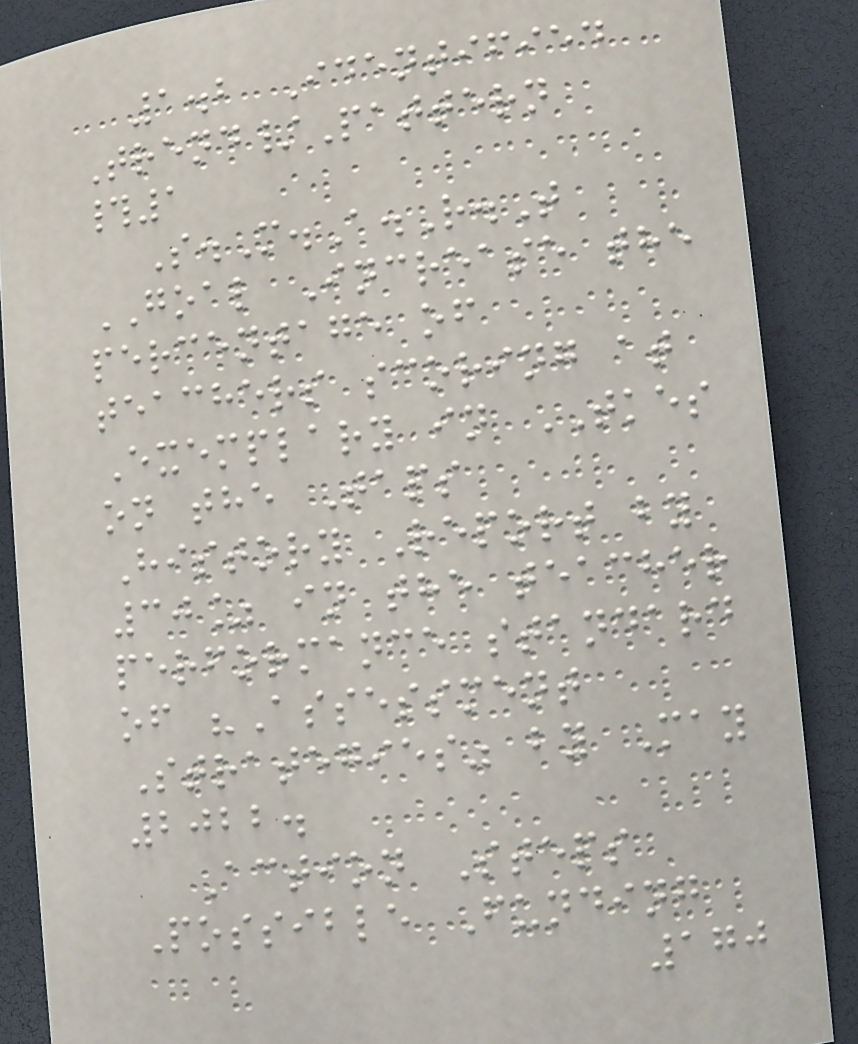1.2 Identified
Trend/Pattern
#1
S.M.A.R.T
GOAL Increase the
percentage of
teachers scoring at
Exemplary in TKES
on the Taps
History Report by
30% in the teacher
performance standard
of "Assessment
Strategies" by May
2022.
Action Steps
Possible Funding
170
